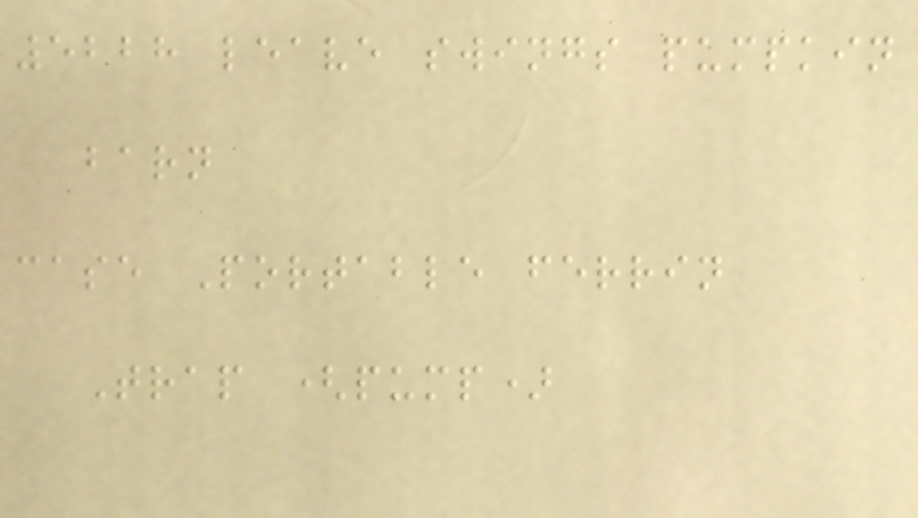5228 leave swings pumpkin
barn
case Portable ferrin
Trap (pump)
